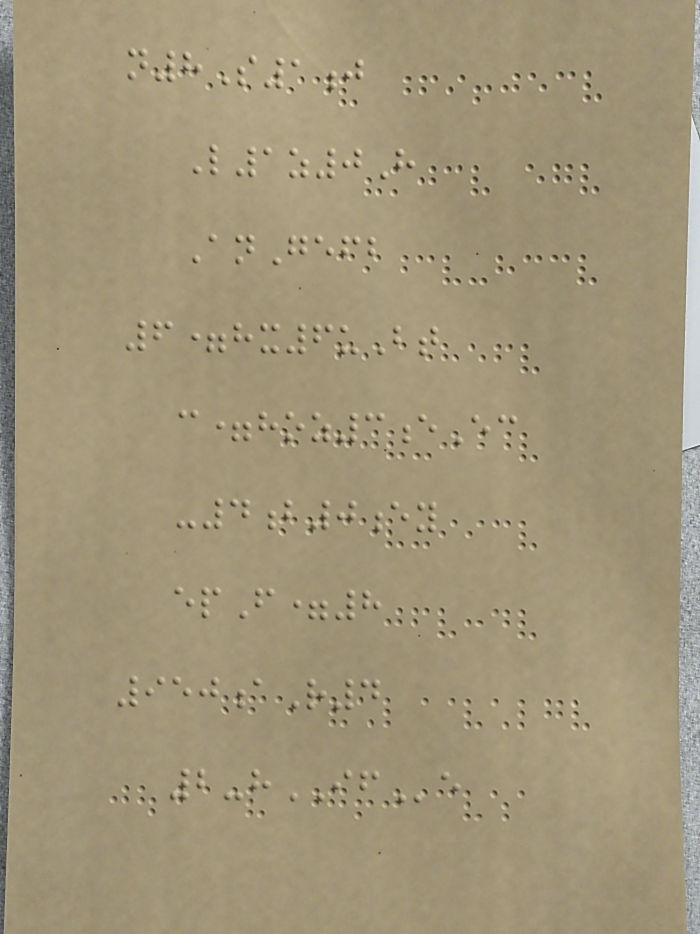n8S1j
L1z0H
AnGefb
6=hx6uBt
c=hoz3eEc
-4b0ey
epF=8
950aR4
2-hIFe
